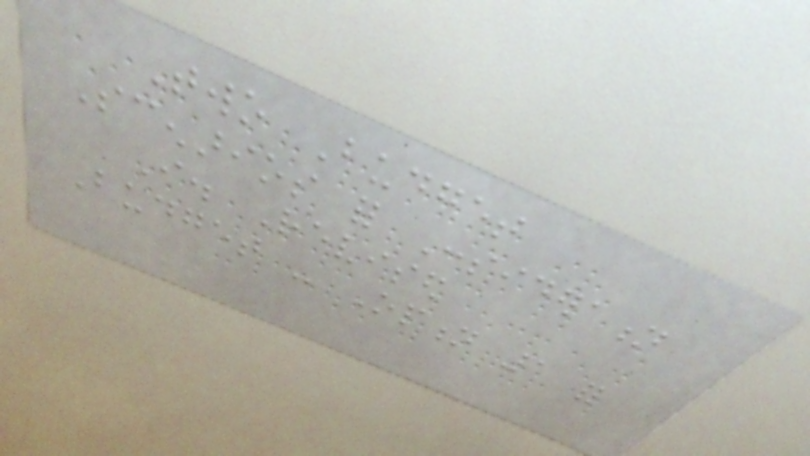Two Budget
Scenarios for Consideration
I. Revised
Budget - Option 1 for
